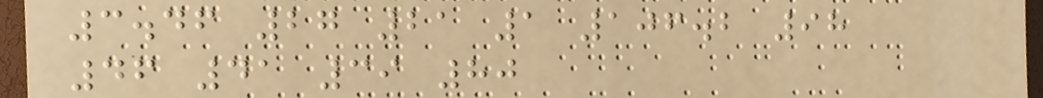3.46 27 21 1 106.2 98
46 41 39 80
